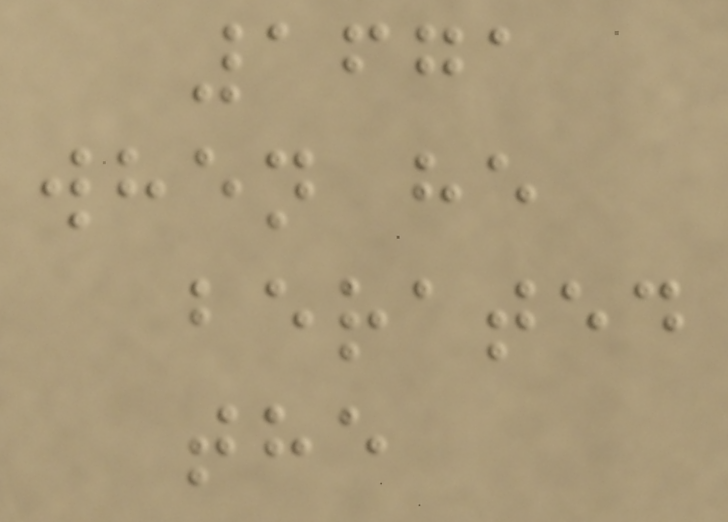1671
when he
berated
the
